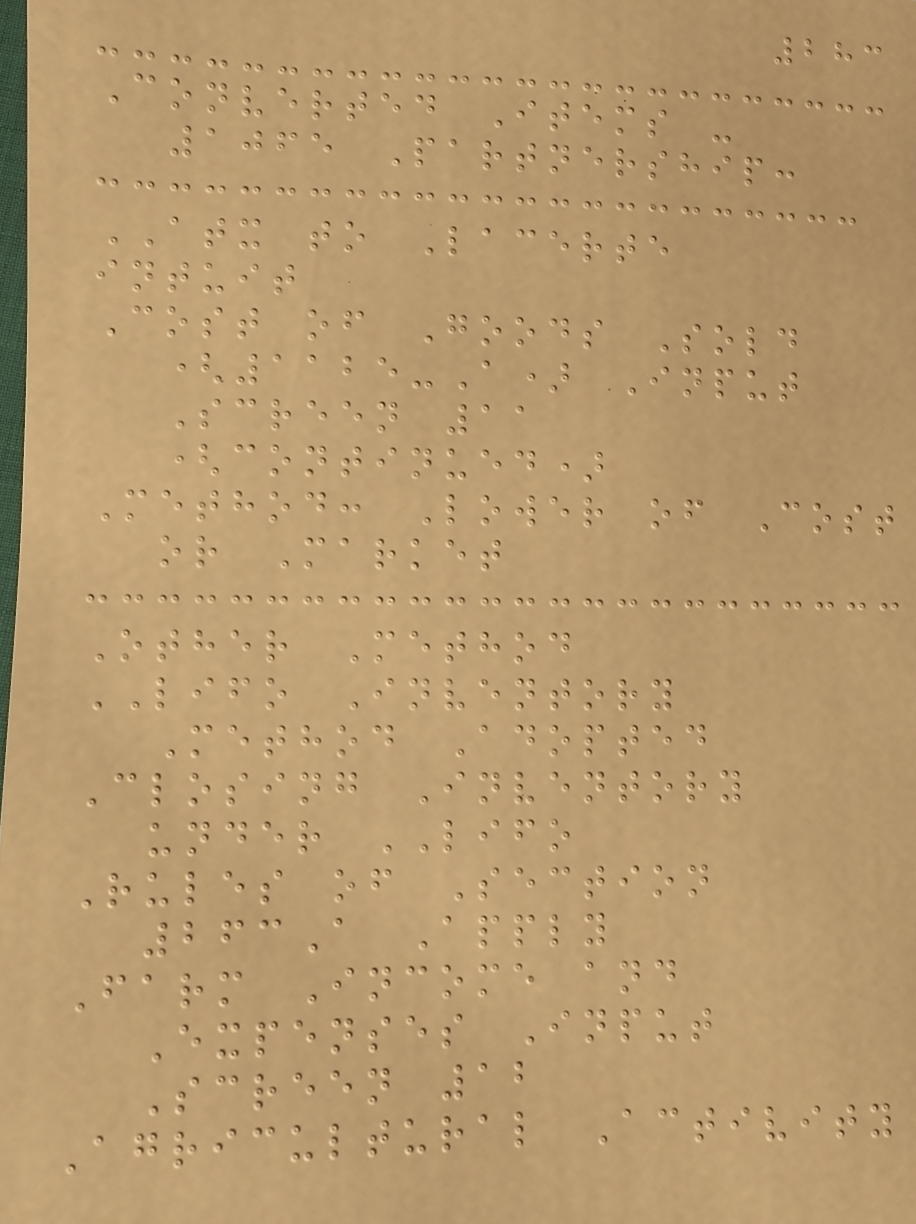283
Converted Items -
1065 Partnership:
ATX to Lacerte
intuit
Cost of Goods Sold
(1125-A) Input
Screen 11
(continued)
Method: Lower of Cost
or Market
Other Method
LIFO Inventory
Method Adopted
Closing Inventory
under LIFO
Rules of Section
263A Apply
Farm Income and
Expenses Input
Screen 12
Agricultural Activity
